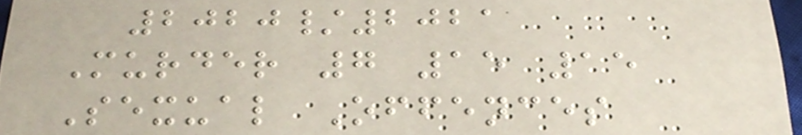2020/2021
Murder 7 15 15
Sexual Offences
